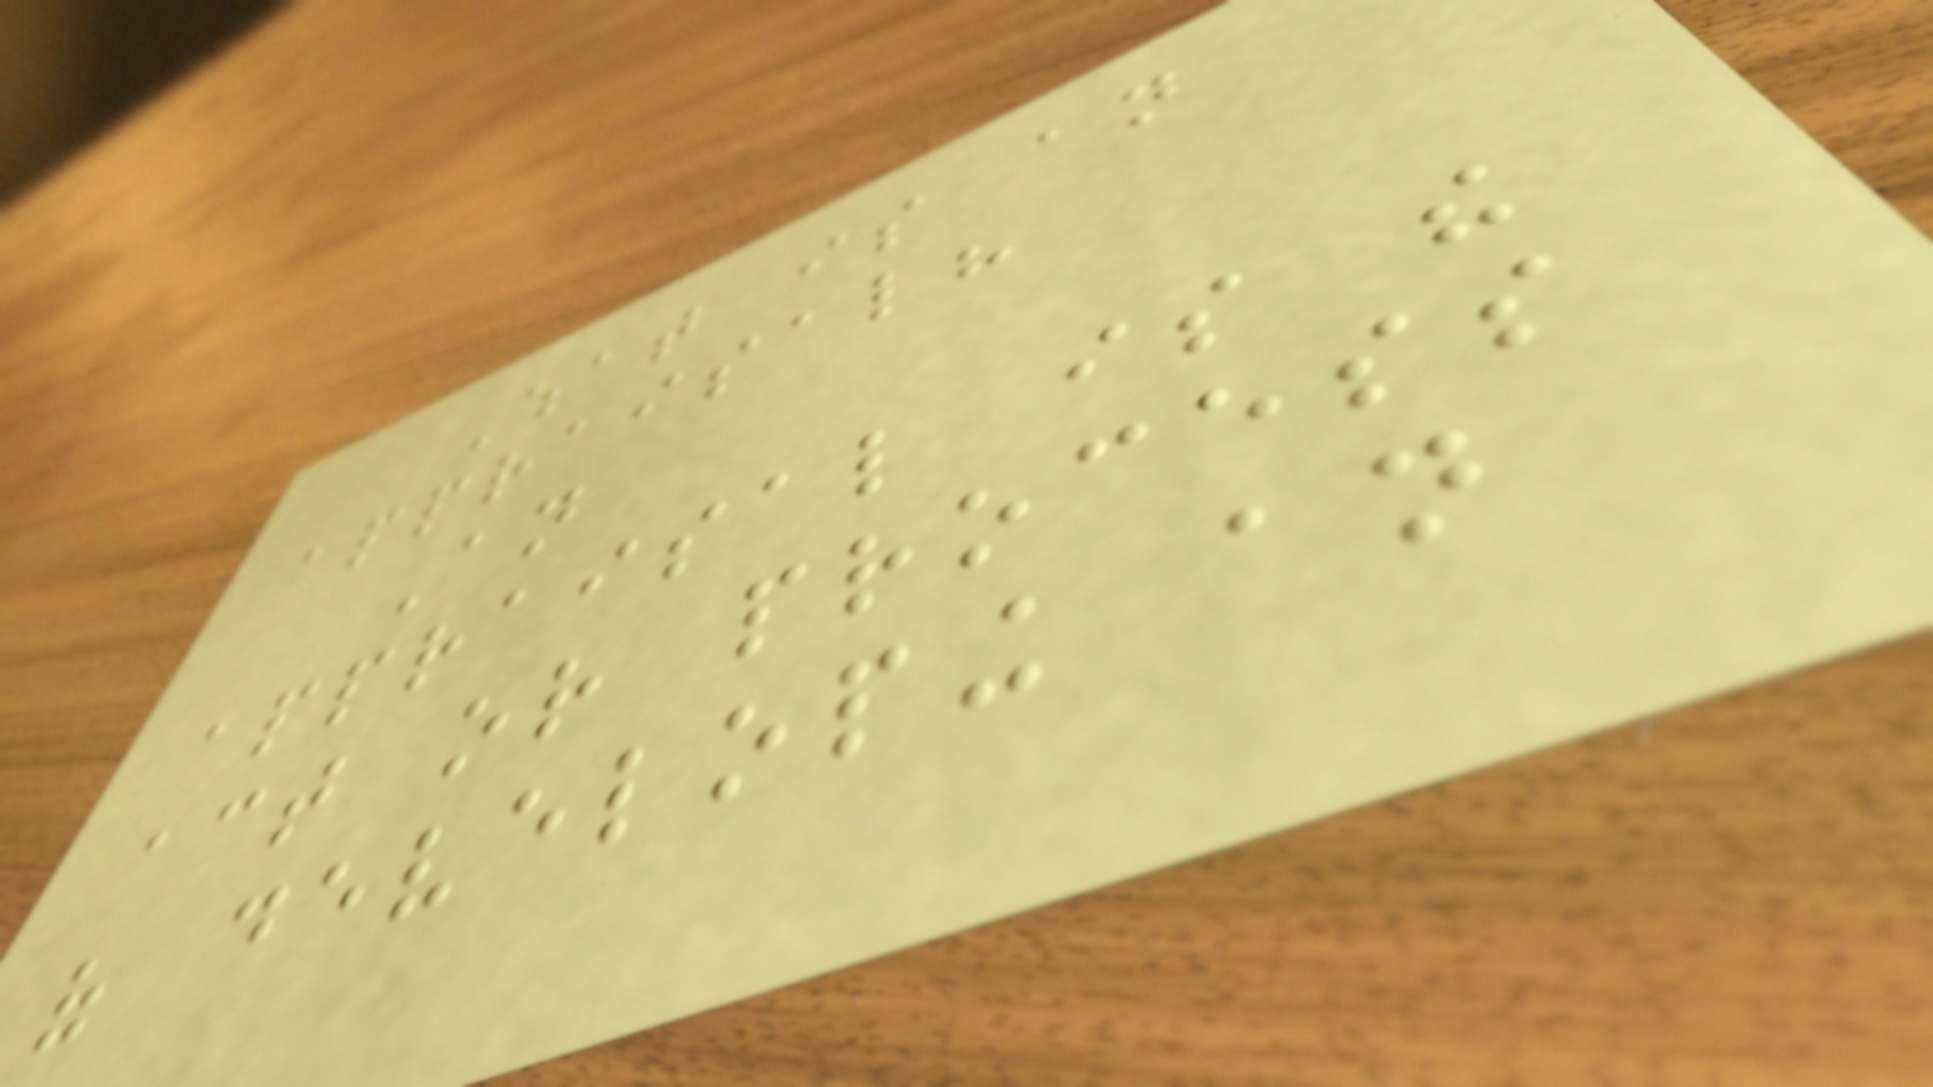What is an
appraisal?
An
appraisal is the
act or process
of developing an
